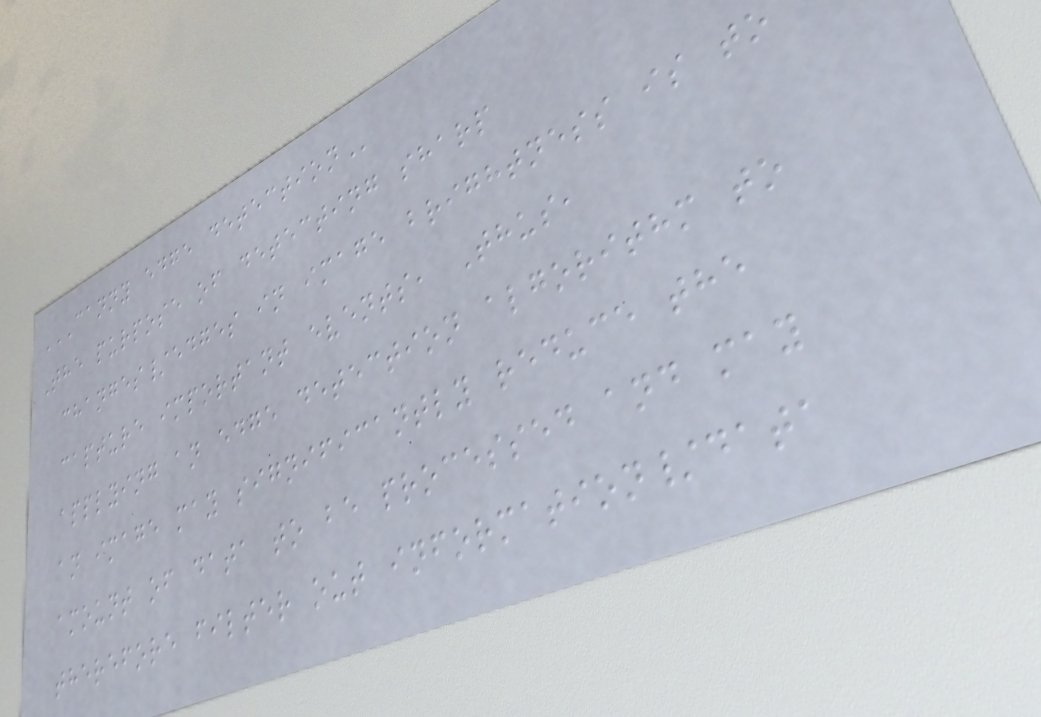CANNY EDGE DETECTION
The purpose of detecting sharp
changes/edges in image brightness is to
capture important events, Thus,
applying an edge detection algorithm to
an image may significantly reduce the
amount of data to be processed and may
therefore filter out information/data
